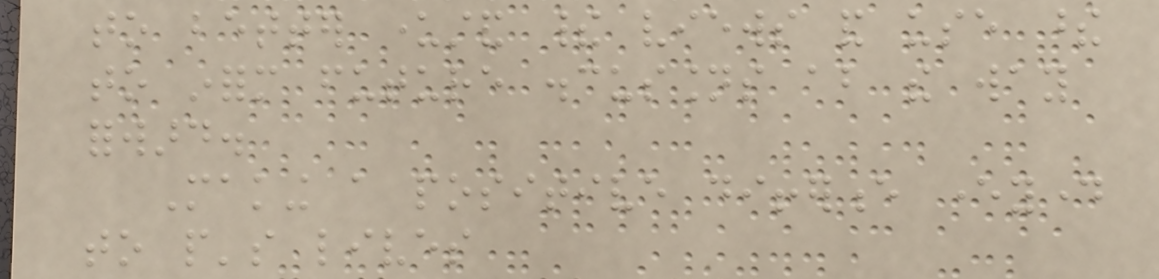to better understand their views and use these
to inform future discussions about the way
forward.
Making a positive difference everyday
to people's lives
